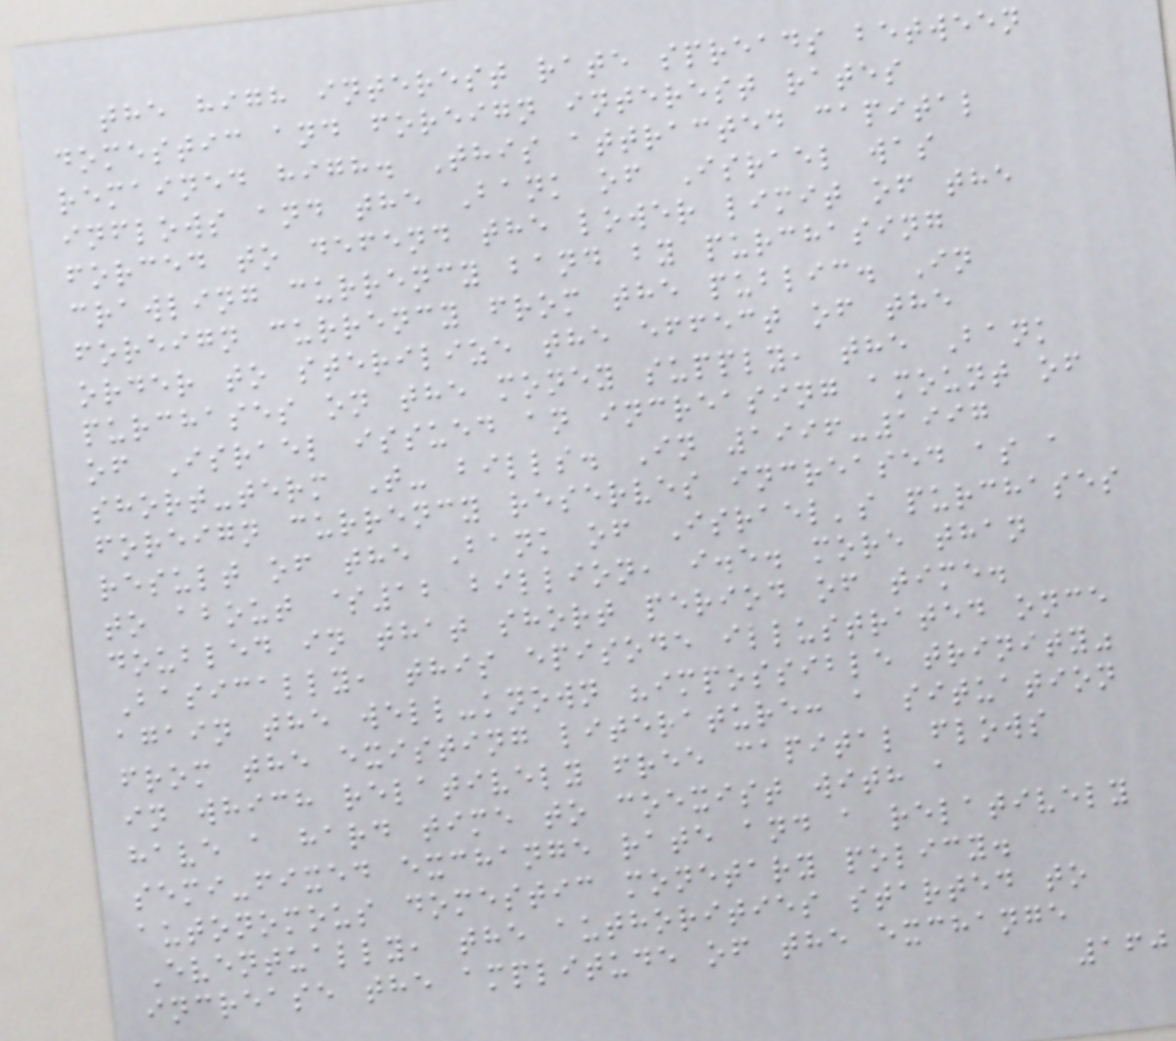the high interest rate spreads between
domestic and foreign interest rates
remained high. This attracted capital
inflows and the Bank of Israel was
forced to defend the lower limit of the
crawling currency band by purchasing
foreign currency from the public. In
order to sterilize the effect of the
purchases on the money supply, the Bank
of Israel issued an increasing amount of
short-term T- bills. In 1996-1997
foreign currency reserves increased as a
result of the Bank of Israel's purchases
to about $12 billion, i.e. more than
doubled in that short period of time.
Basically, this episode illustrated once
again the well-known "impossible trinity"
from the existing literature: a situation
in which relatively free capital flows
have a hard time to coexist with a
semi-fixed exchange rate and a relatively
autonomous domestic monetary policy.
Eventually, the authorities started to
increase the amplitude of the exchange
160
